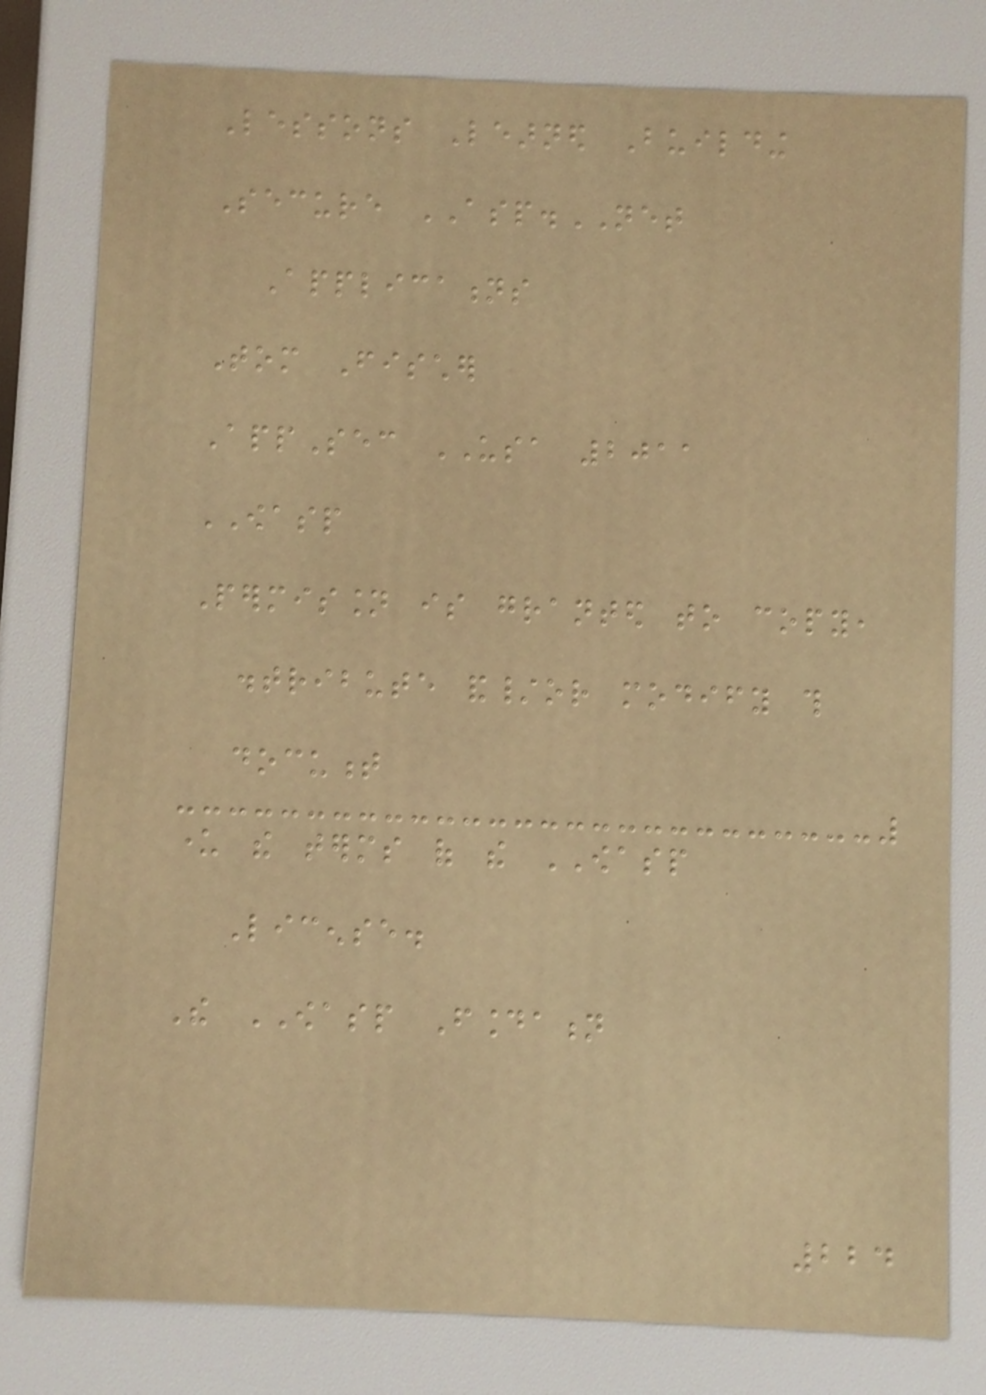Lessons Learned Building
Secure ASP.NET
Applications
Tom Fischer
AppSec USA 2011
OWASP
Permission is granted to copy,
distribute and/or modify this
document
under the terms of the OWASP
License.
The OWASP Foundation
224
